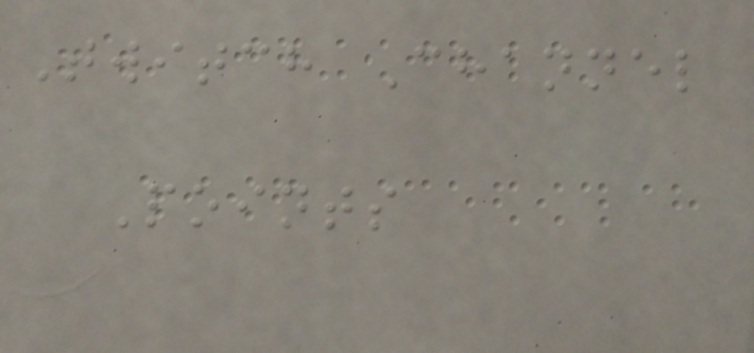Twitch Channel
Points
